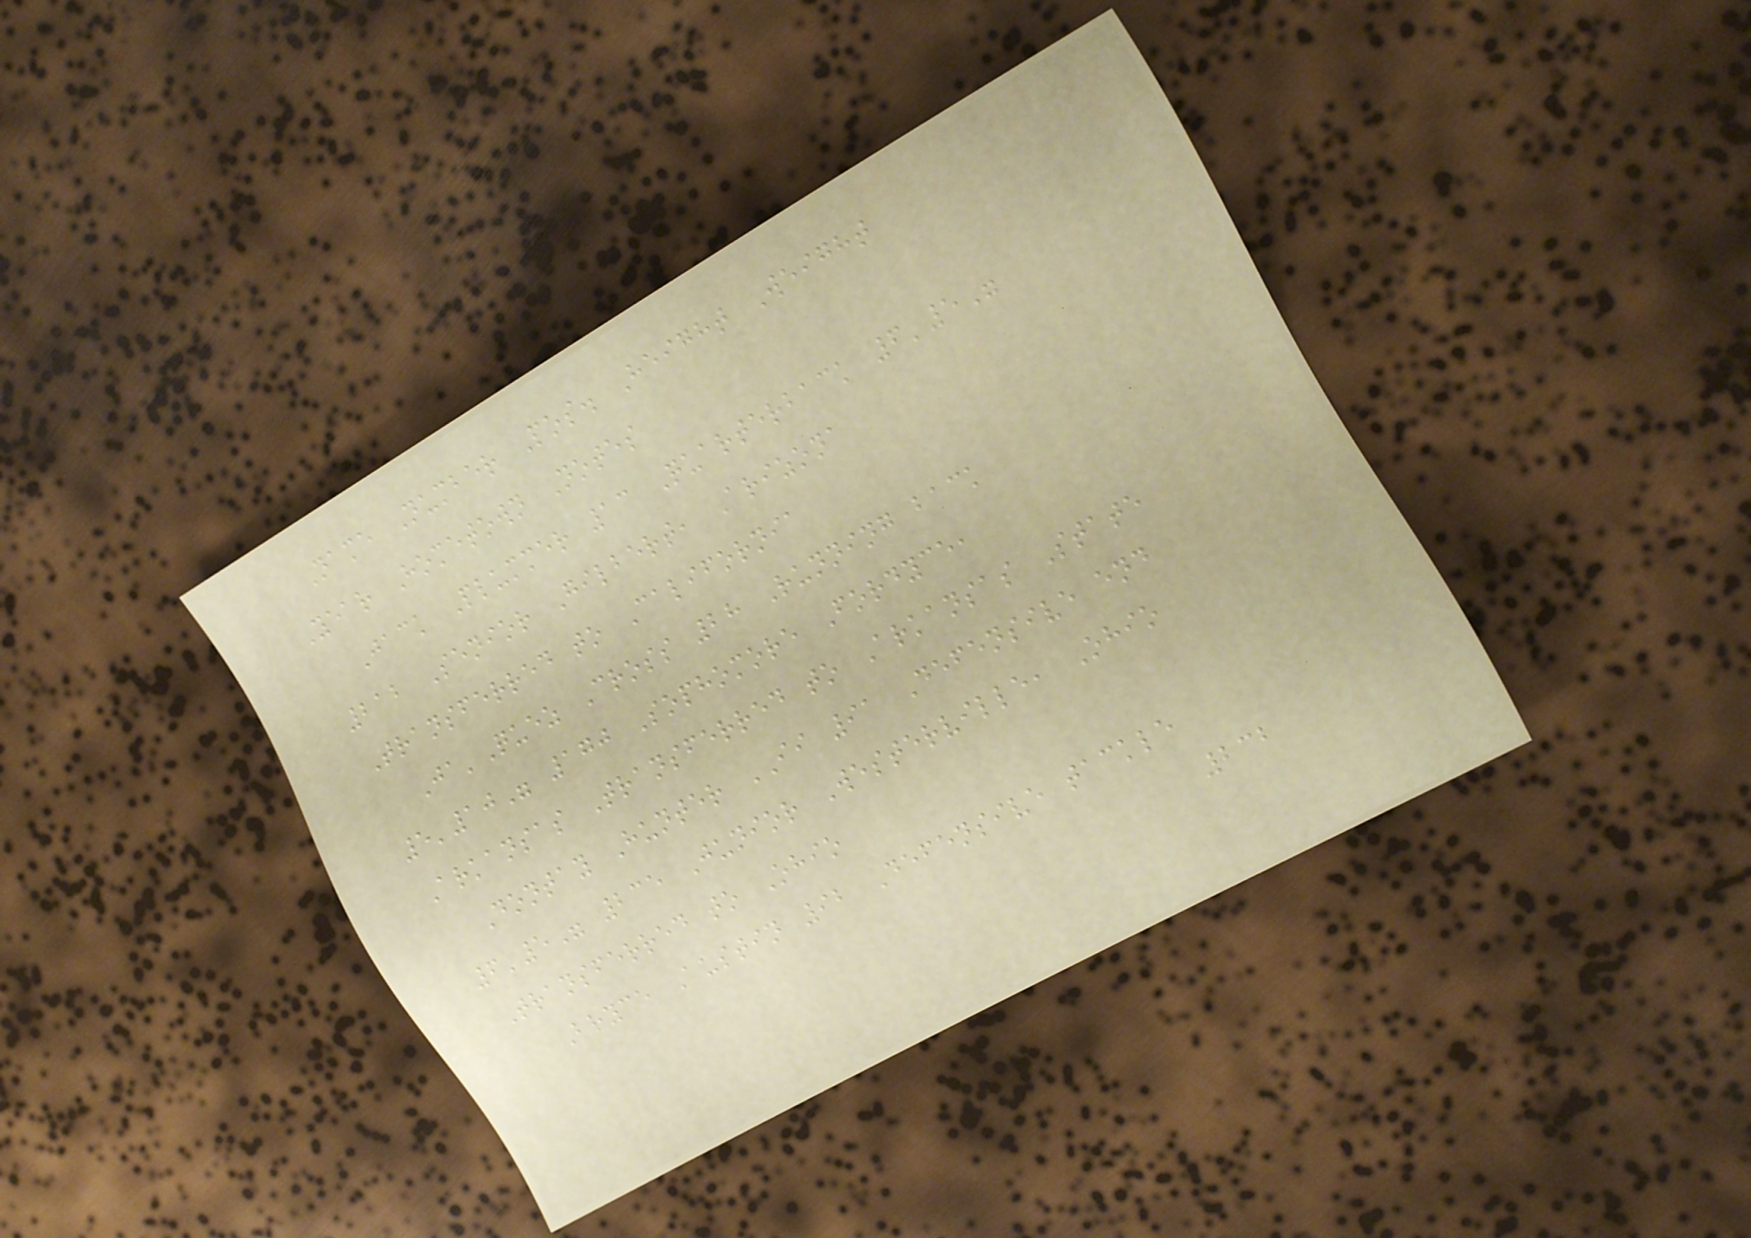Name Number Pos. Height Weight
Year Hometown Notes
Jack Plummer 13 Quarterback 6'5"
212 Senior Gilbert, Arizona
Transferred to California
Ja'Quez Cross 28 Running back
5'10" 170 Sophomore Fordyce,
Arkansas Transferred to Arkansas State
Dontay Hunter II 91 Defensive end
6'5" 235 Junior Westerville, Ohio
Transferred to Ohio
Bryce Austin 92 Defensive tackle
232
